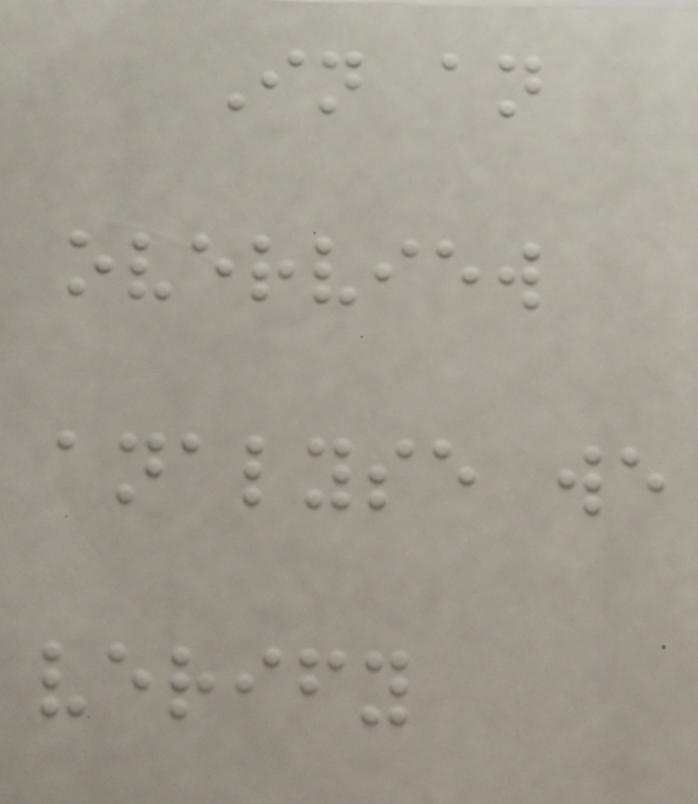In an
overview
analyse we
verify
